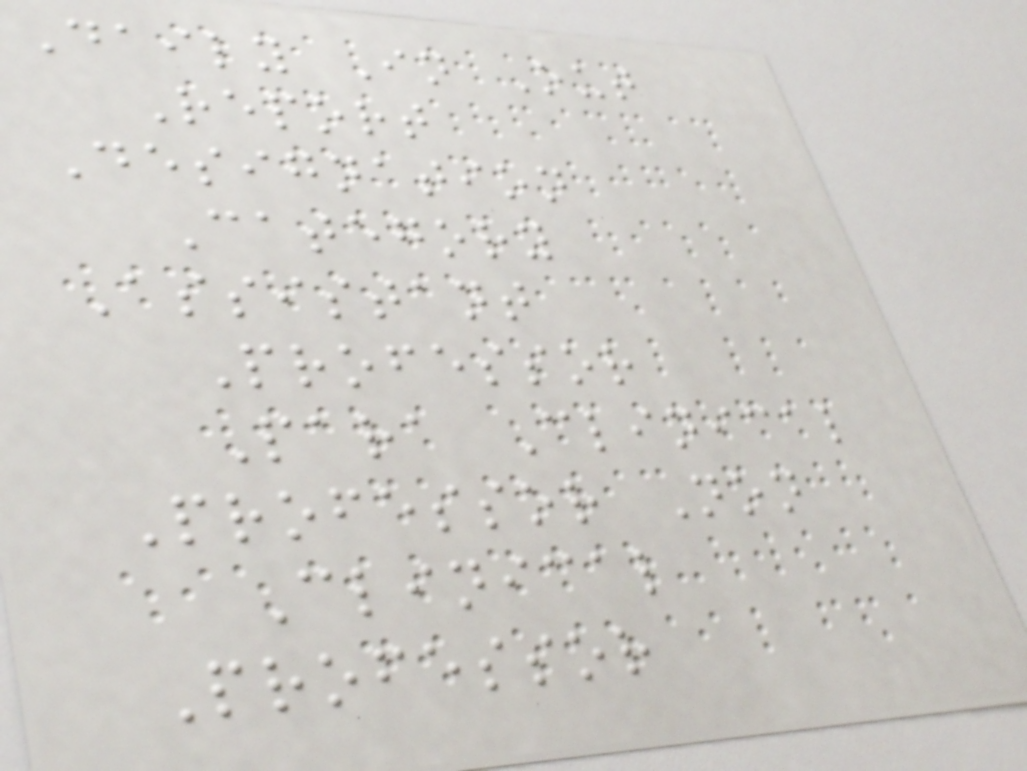Daily In Out
Report
Designation
Category
Assistant
Professor
Para Clinical
Professor Non
Clinical
Professor
